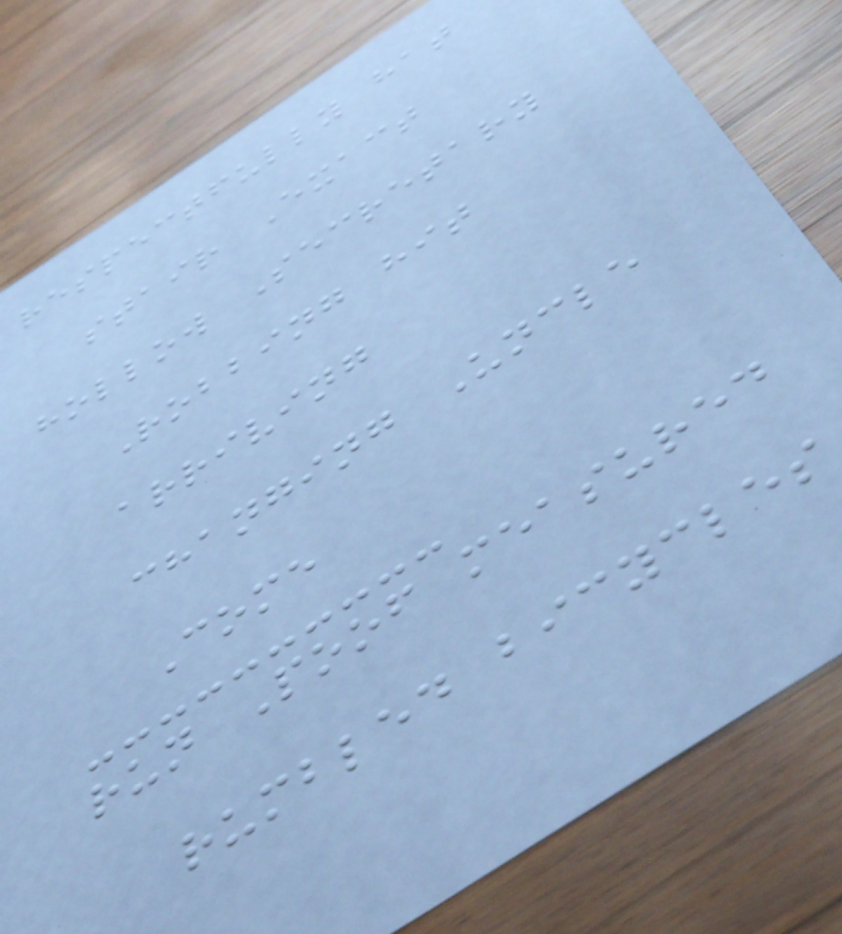respectfully hat
stair Exact
hollow Secretary
Robbing hit
arriving
changing Uncle
Come
run Poof measured
rumbled bicycles
